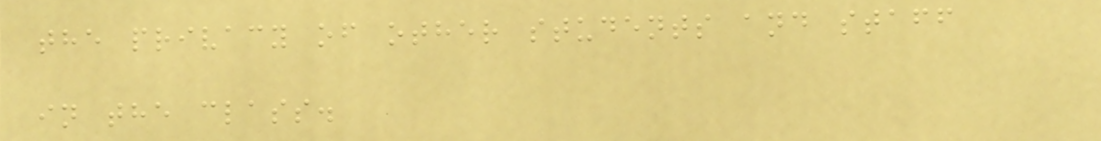the privacy of other students and staff
in the class.
